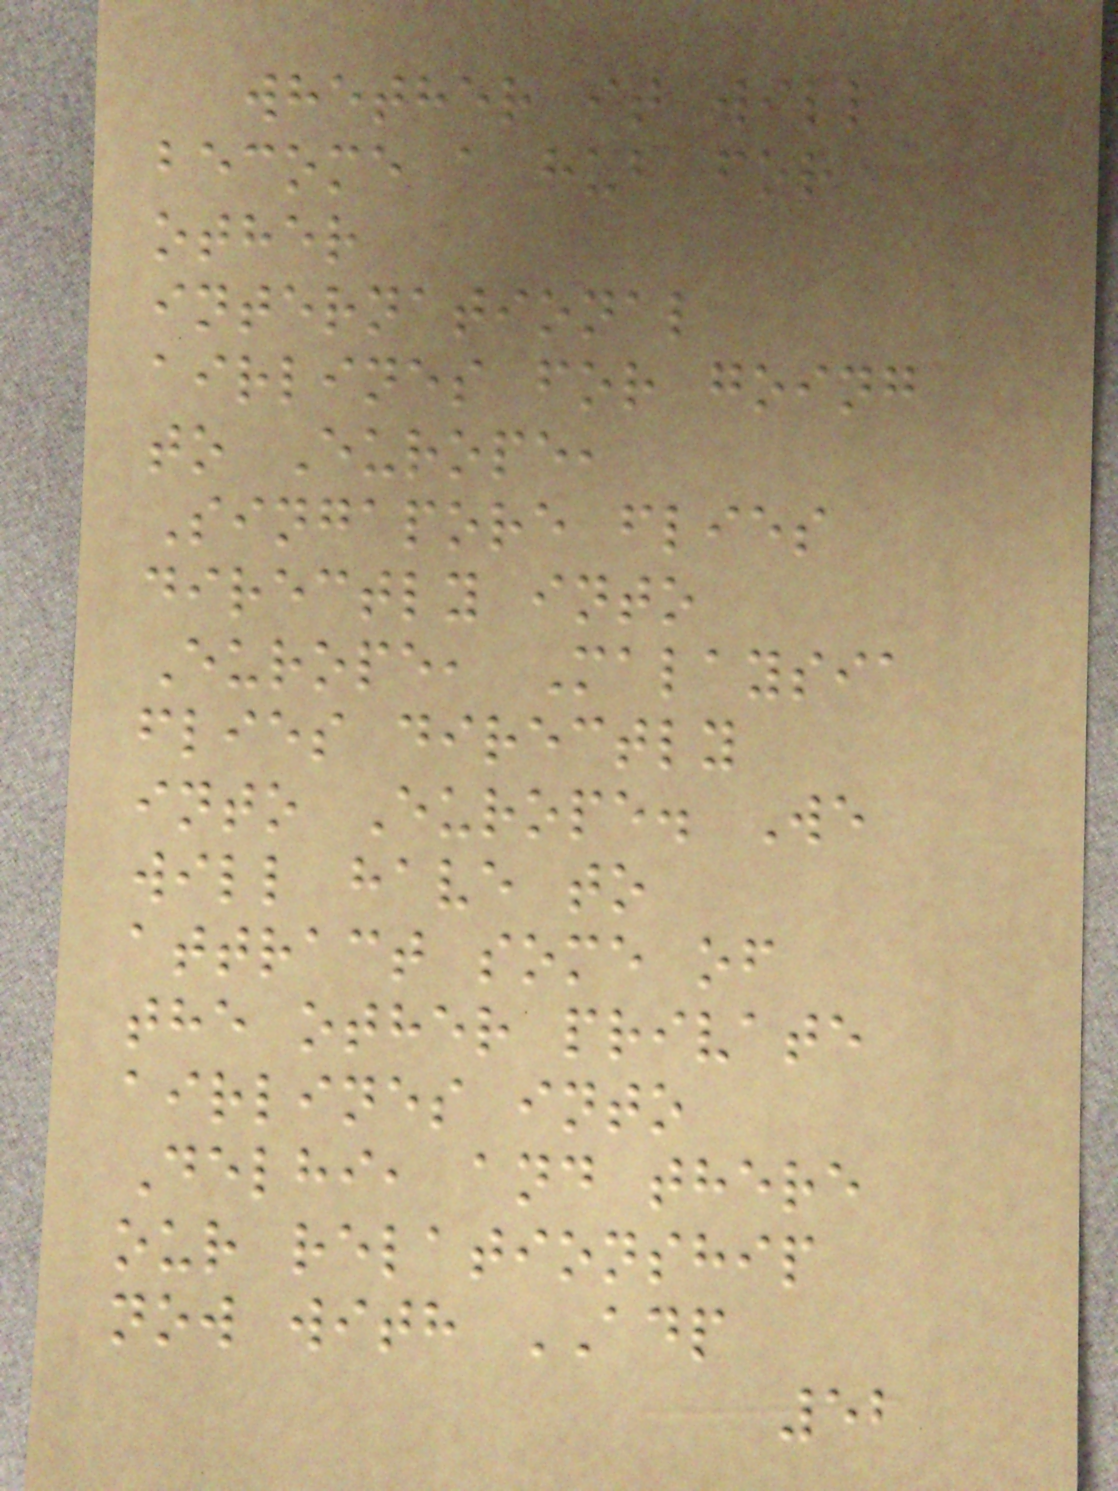whether it will
become a hub for
other
international
airlines for going
to Europe,
Singapore flies
directly into
Europe, Malaysia
flies directly
into Europe. We
will have to
attract some of
the other private
airlines into
Delhi, and there
our relationship
now with ADP
52
